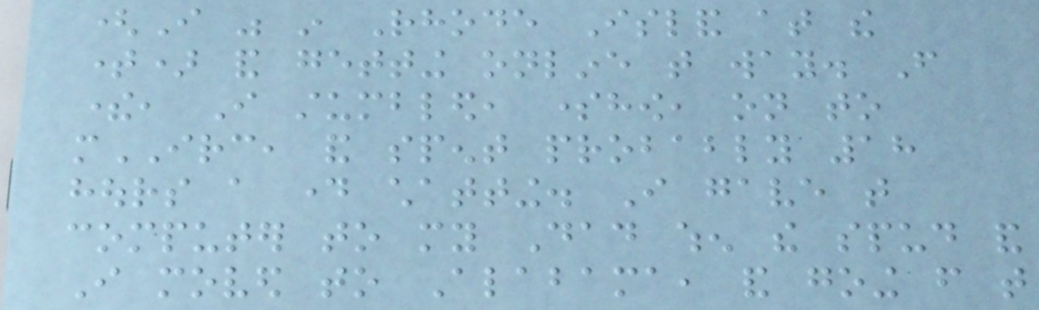(I was in Rhode Island at the
time) and getting online that way. From
there, I stumbled, somehow, on to
mIRC, and spent probably 18
hours a day chatting. I gave that
computer to my Dad when the spud and
I moved to Alabama, and going from that
